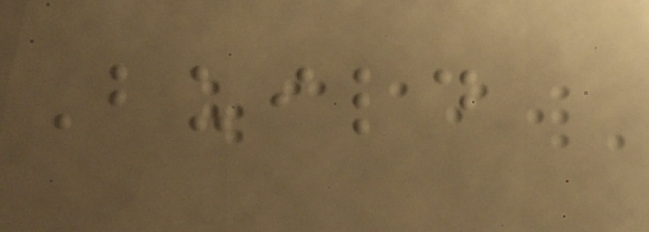Build
